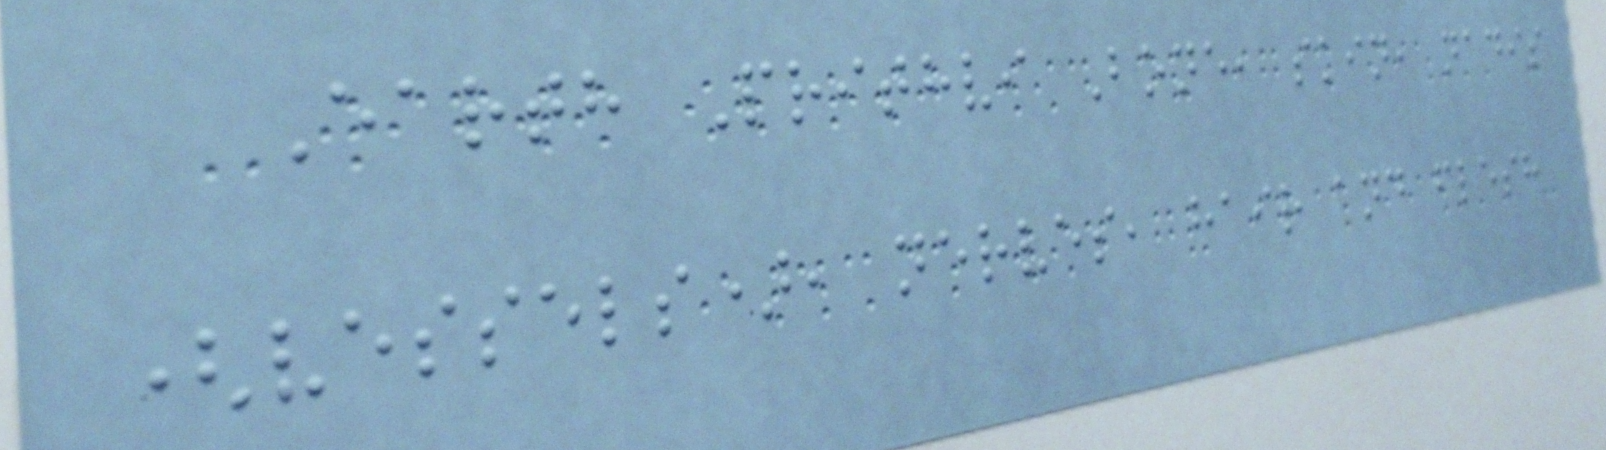Earth Prithvi Bone, skin, nadis
(vessels), nerves, hair and flesh
